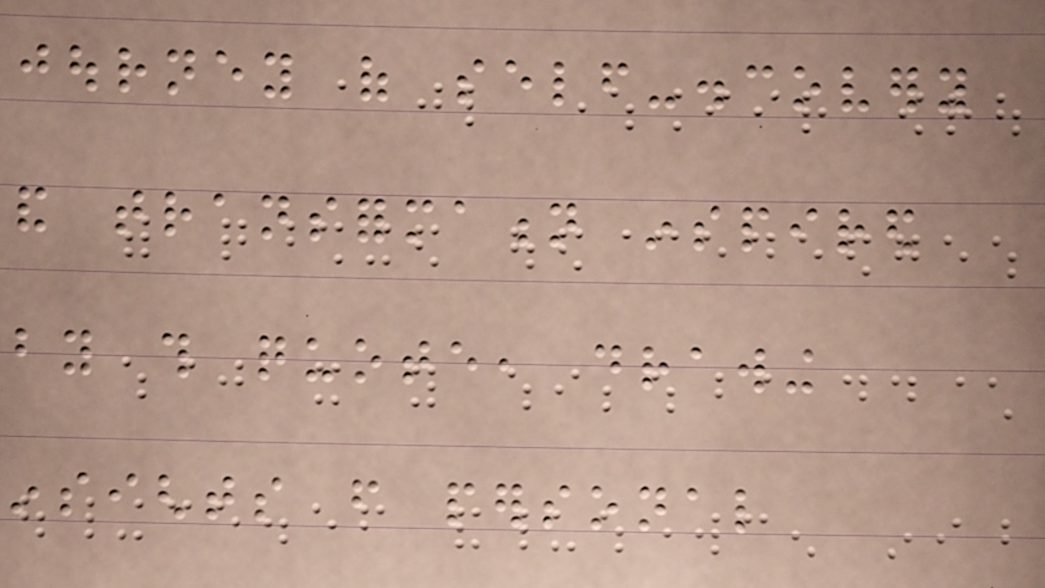journey of self-discovery
and transformation inspired
by this quote, drawing
insights from personal
